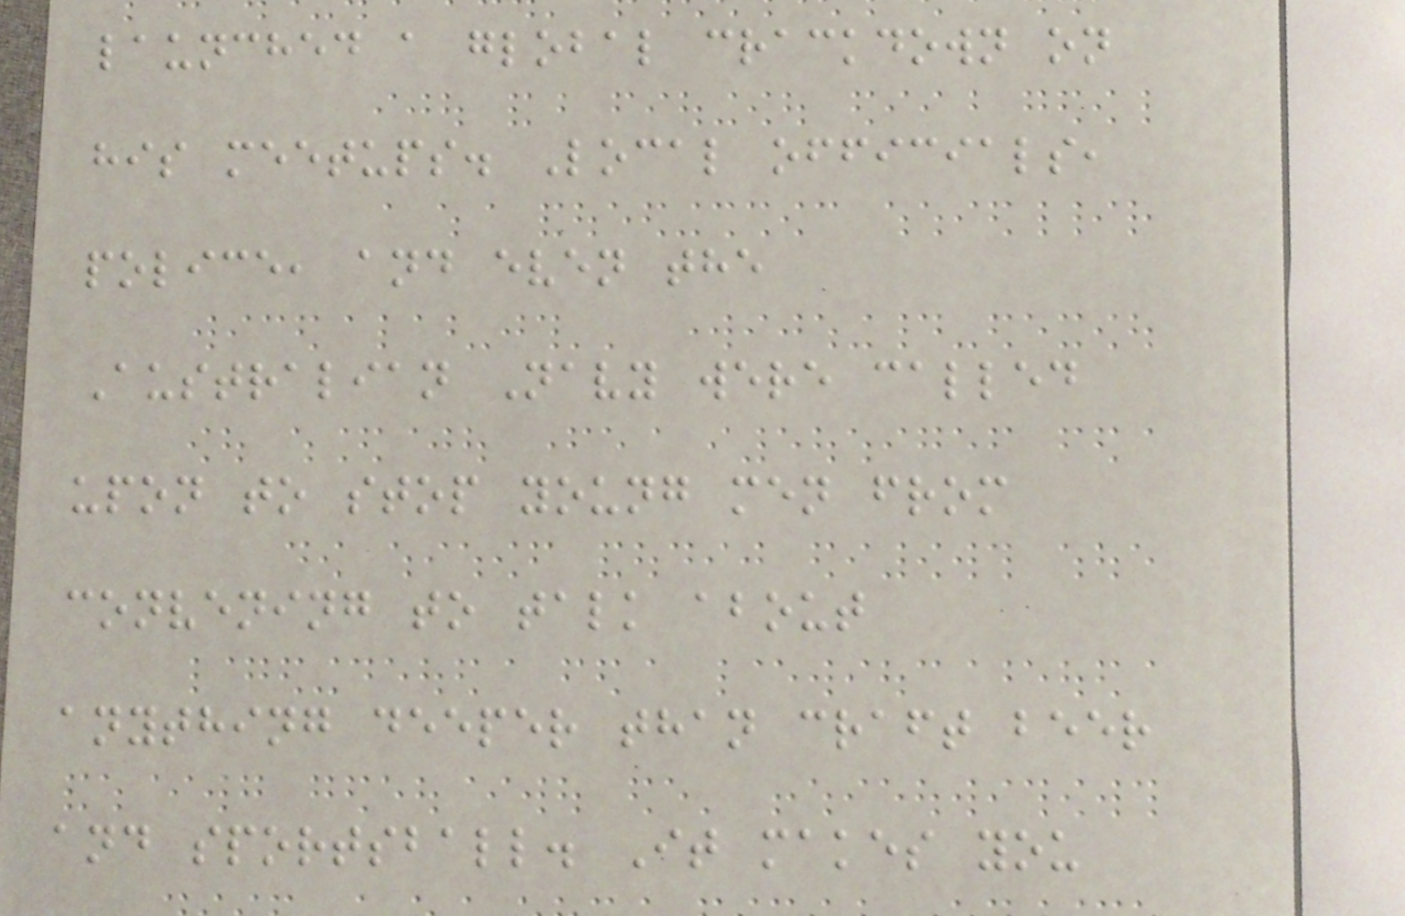launched a global crackdown on
his meetups. Local officials,
police, and even the
Australian Navy were called
upon to stop young men from
convening to talk about
anything deeper than craft beer
and sportsball. It makes you
